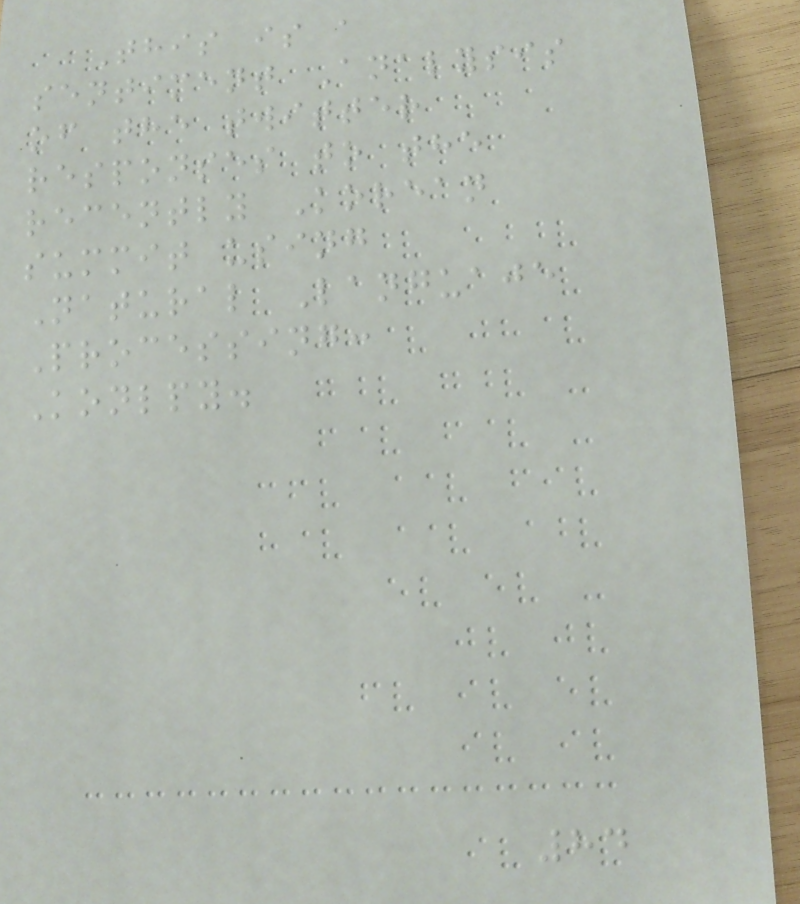This is a
sentiment Analysis
of the twitter
responses to the
recently Korean
summit using
Natural Languaje
Processing:
Konlpy.
84
